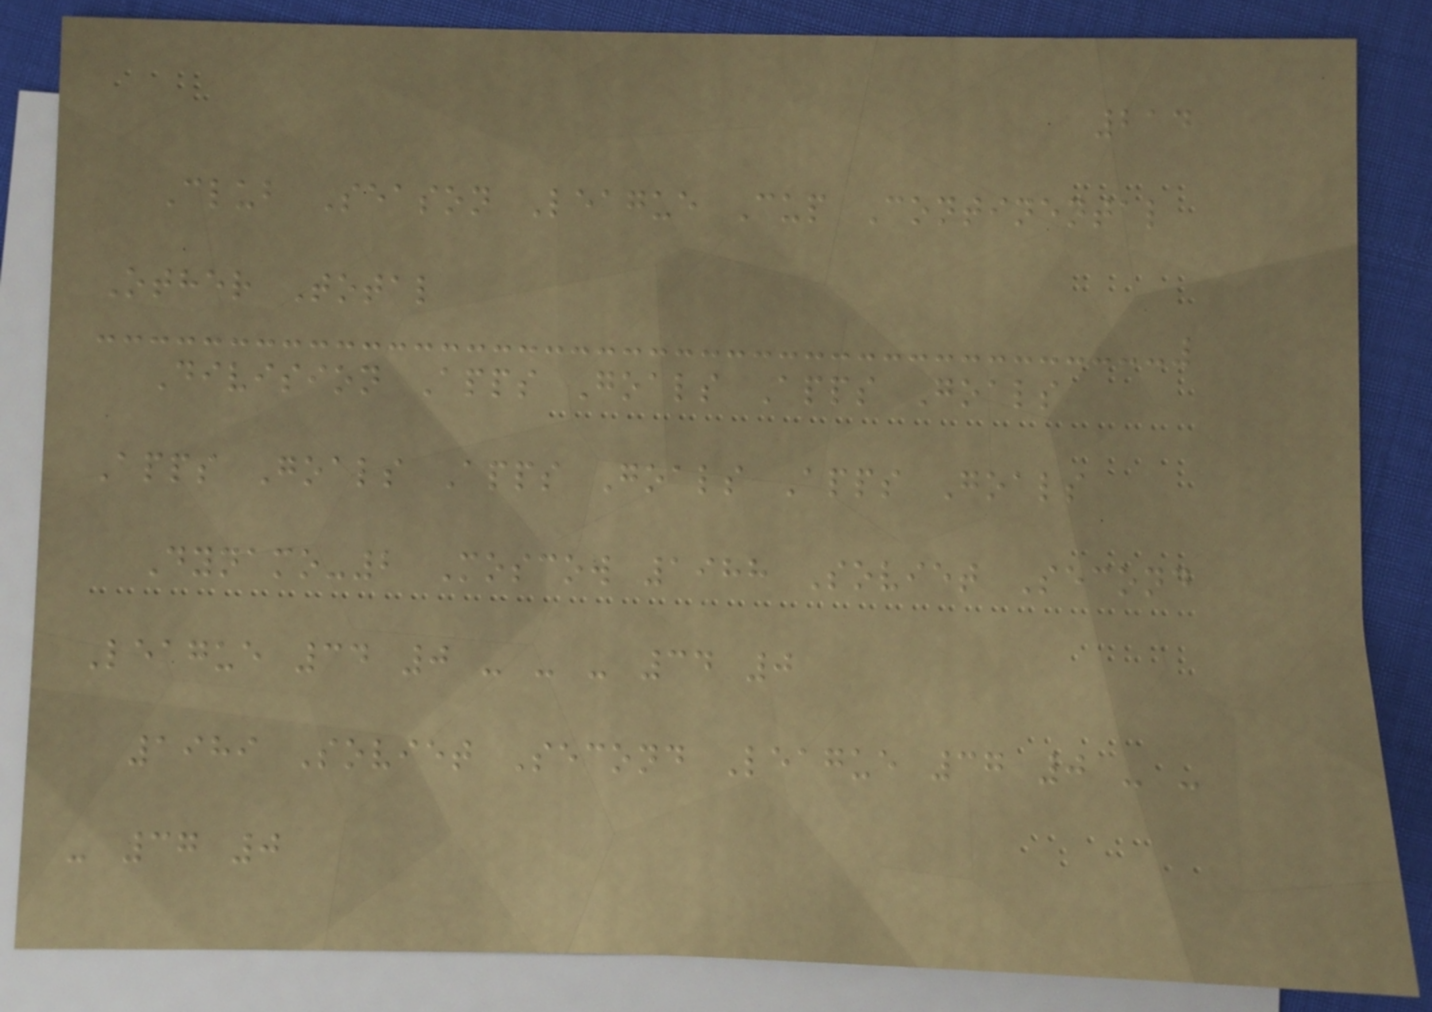214
Club Season League Cup Continental
Other Total
Division Apps Goals Apps Goals
Apps Goals Apps Goals Apps Goals
Dynamo-2 Moscow 1988 Soviet Second
League 34 0 - - - 34 0
1989 Soviet Second League 37 0 - -
- 37 0
